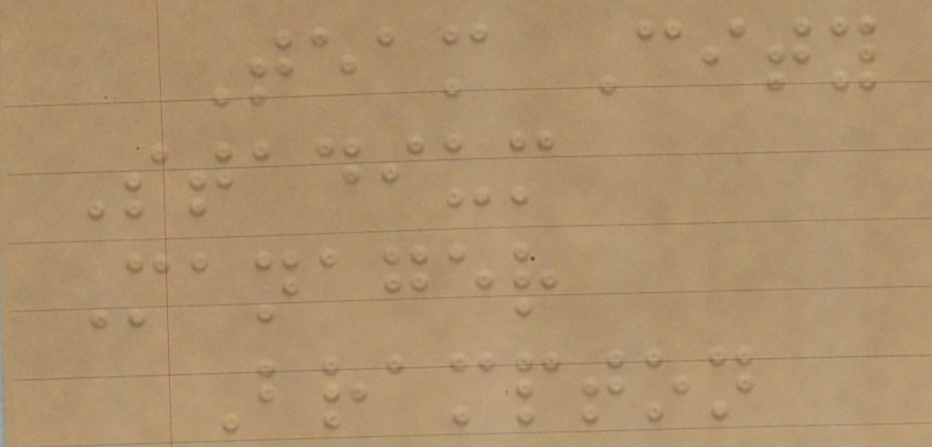Team City
Stadium
Manager
Brampton
